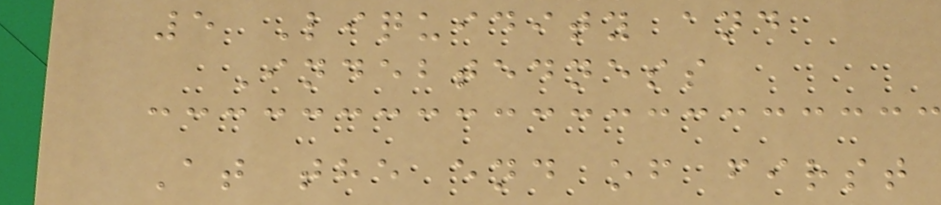5 Liquidity and
Indebtedness
At the end of first
